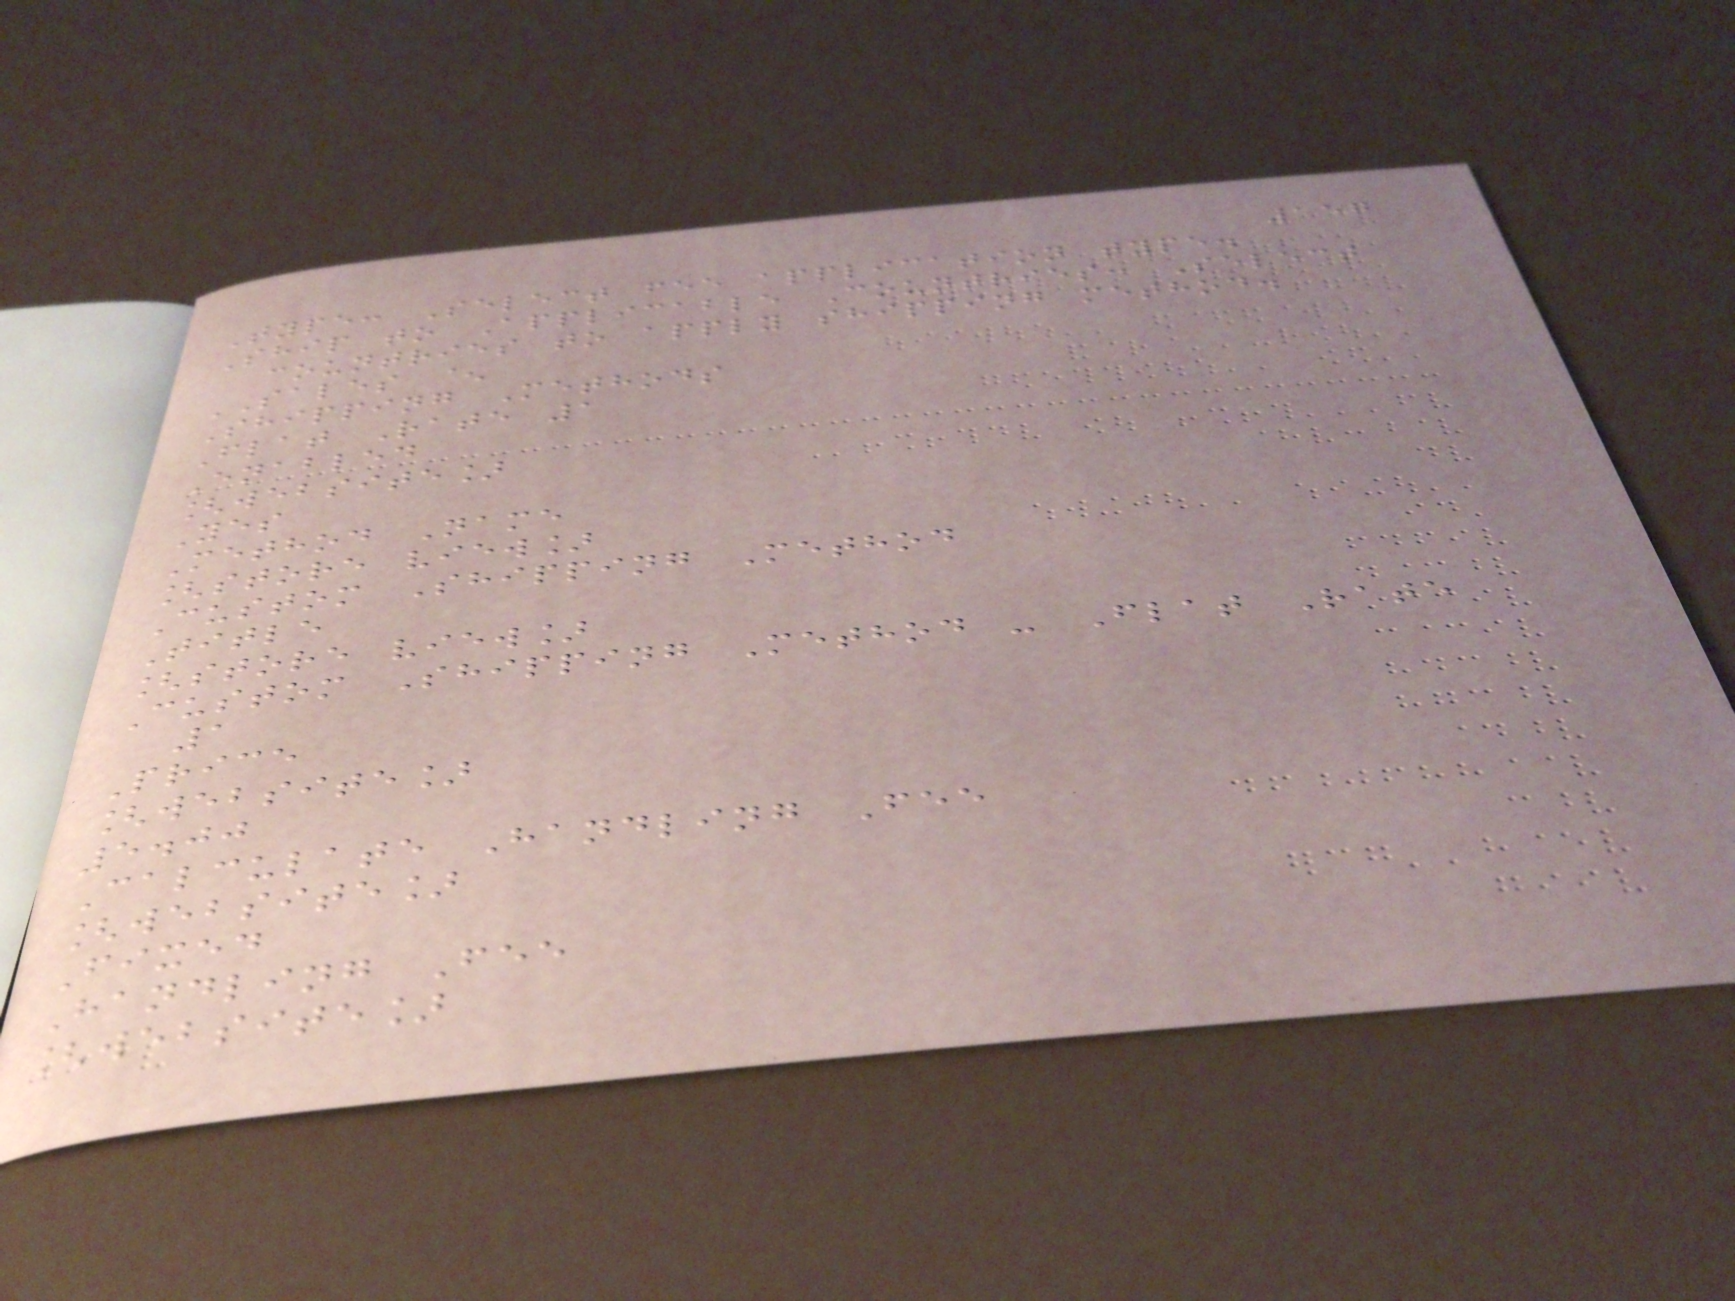157
Type: Select fee application type.
Ship to Applicable Countries: Select
countries to apply shipping method.
SALES ^
Shipping Methods
Flat Rate 1
Enabled
[website]
Yes
Method Name
[store view]
Custom Shipping Method
Title
[store view]
Custom Shipping Method - Flat Rate
1
Price
[website]
5.00
Calculate Handling Fee
[website]
Fixed
Handling Fee
[website]
